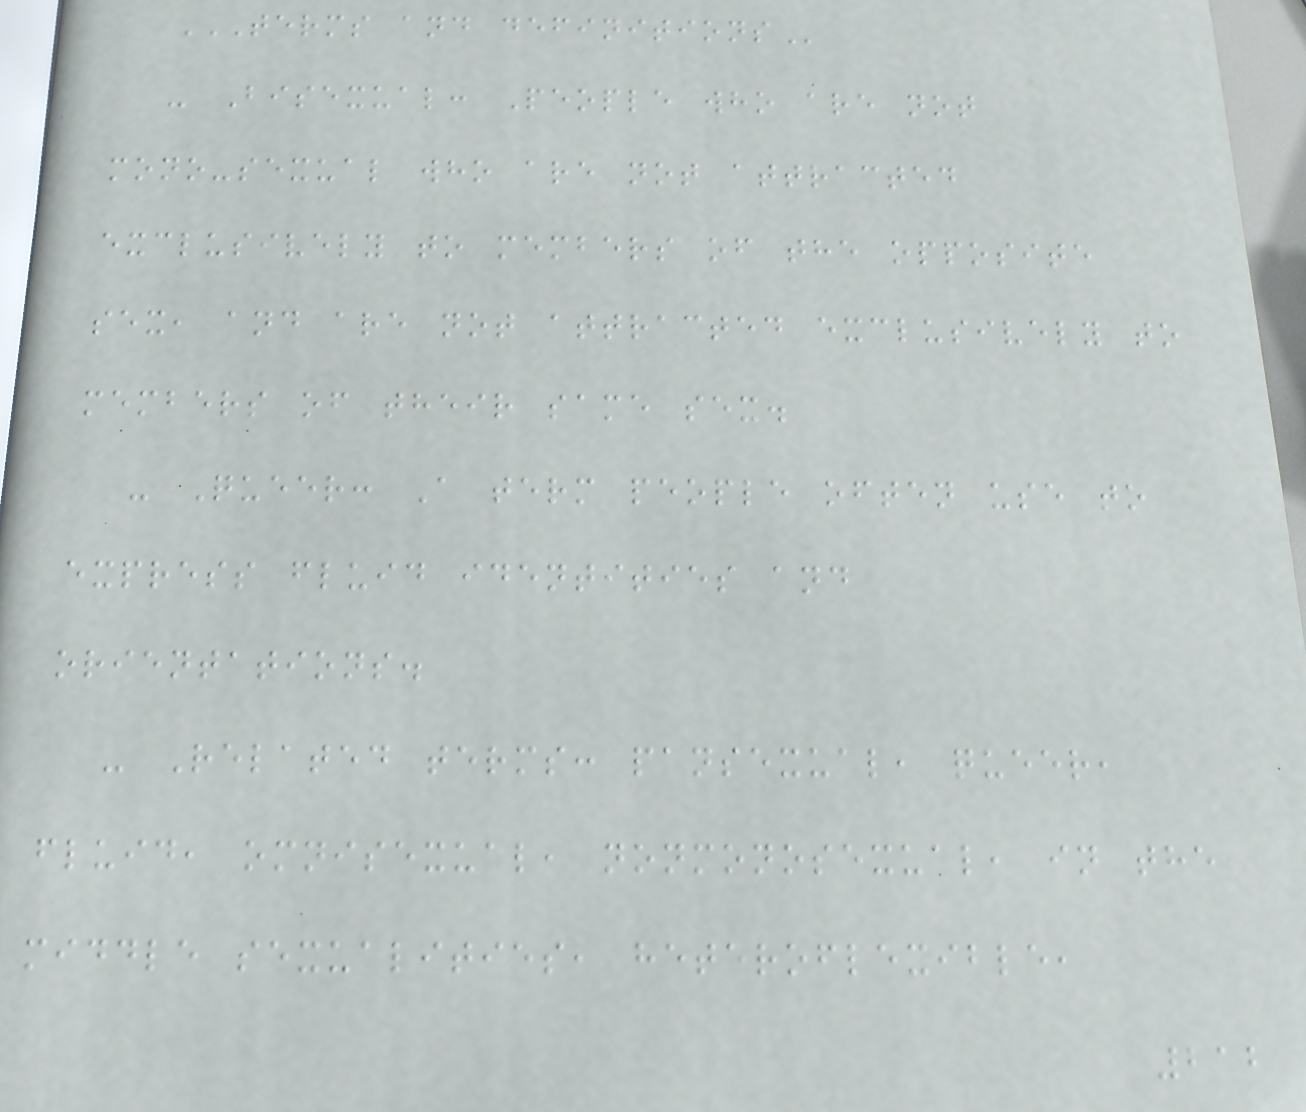TERMS AND DEFINITIONS
- Bisexual: People who are not
mono-sexual who are not attracted
exclusively to members of the opposite
sex, and are not attracted exclusively to
members of their same sex.
- Queer: A term people often use to
express fluid identities and
orientations.
- Related terms: pansexual, queer,
fluid, omnisexual, nonmonosexual, in the
middle sexualities, heteroflexible,
212
